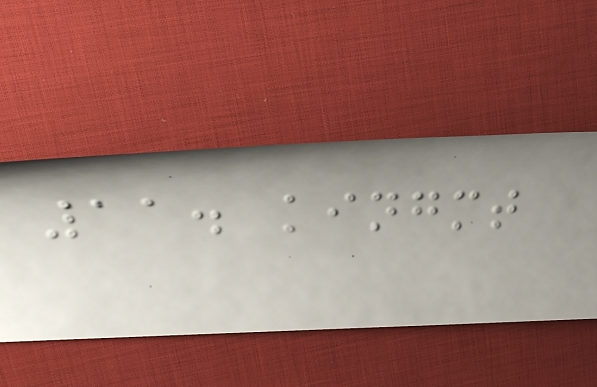11. kingmt
